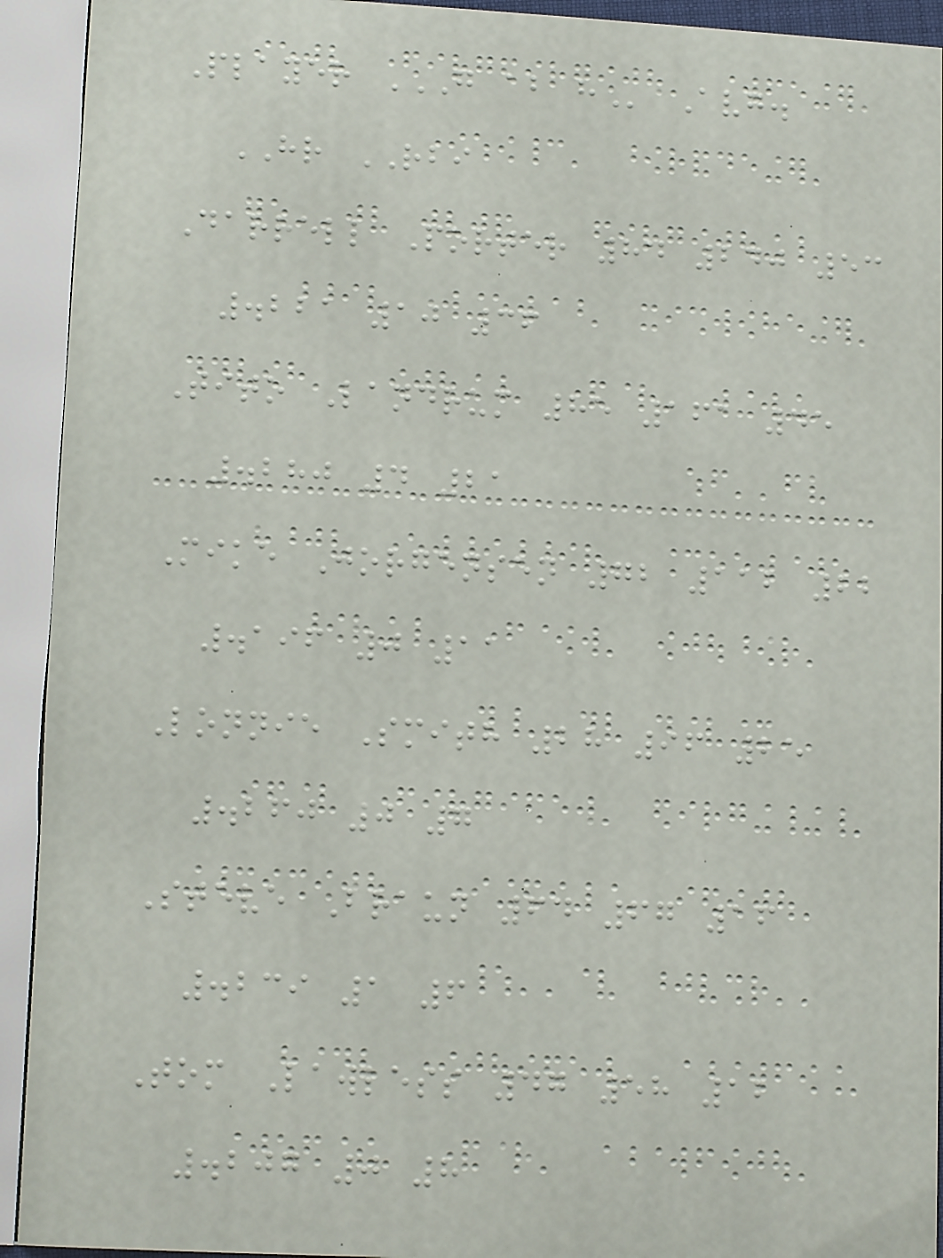Player G AB H Avg.
HR RBI
Darrell Porter 84 240 53
.221 10 36
Tito Landrum 85 161 45
.280 4 21
Mike Jorgensen 72 112 22
.196 0 11
Lonnie Smith 28 96 25
.260 0 7
Steve Braun 64 67 16
.239 1 6
Tom Lawless 47 58 12
.207 0 8
